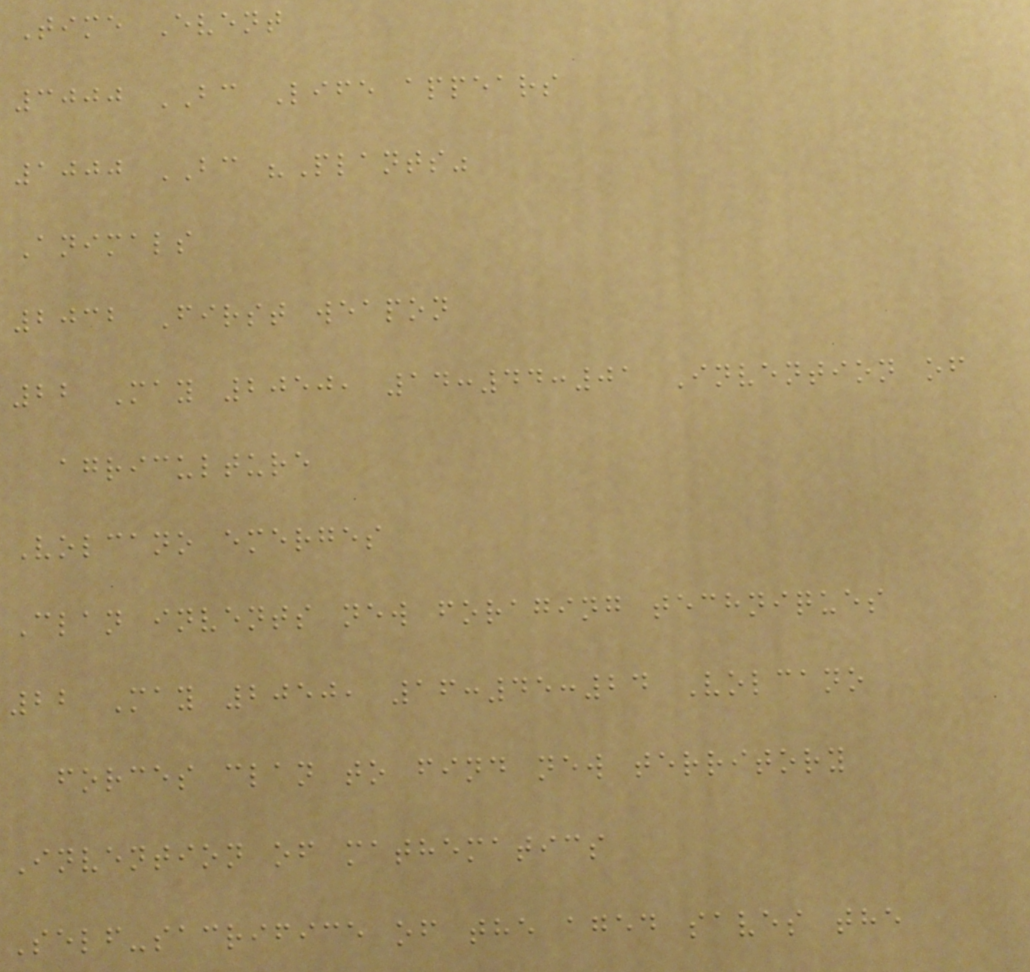Time Event
3000 BC Life appears
1000 BC "Plants"
Animals
2032 First weapon
22 May 2050, 14:44:01 Invention of
agriculture
Volcano emerges
Clan invents new foraging techniques
22 May 2050, 16:45:24 Volcano
forces clan to find new territory
Invention of mathematics
Self-sacrifice of the aged saves the
